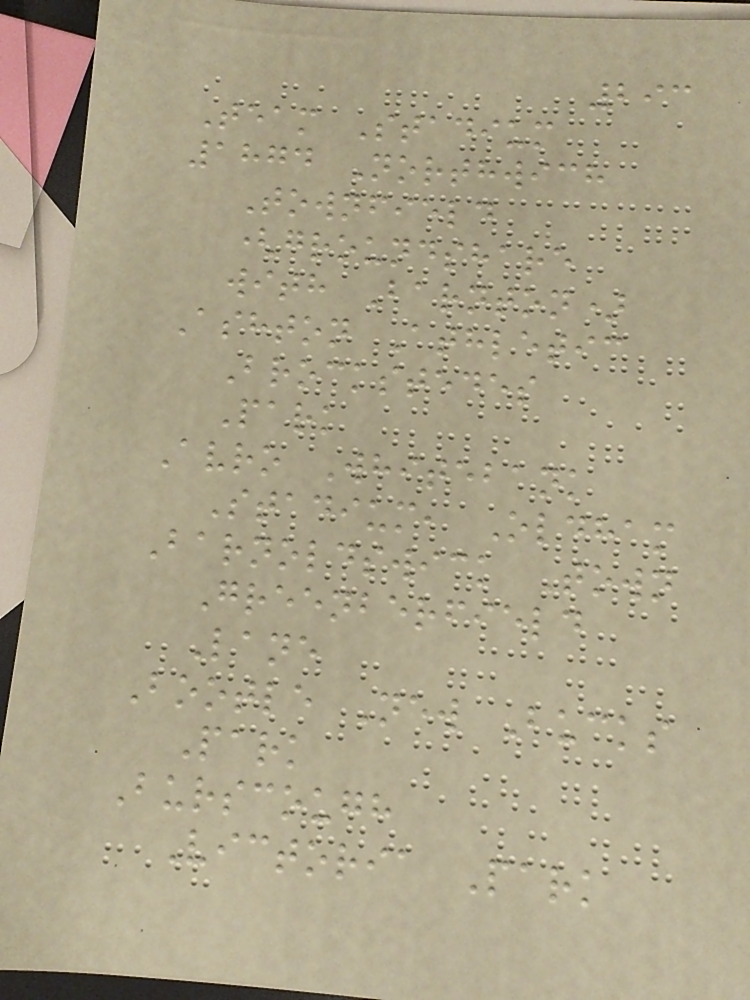293
Team Stadium
1874 Northwich
Townfield
(groundshare
with Barnton)
Ashton Athletic
Brockstedes
Park
Avro Whitebank
Stadium, Oldham
Barnoldswick Town
Greenberfield
Lane
Bootle New Bucks
Park
Burscough
Victoria Park
